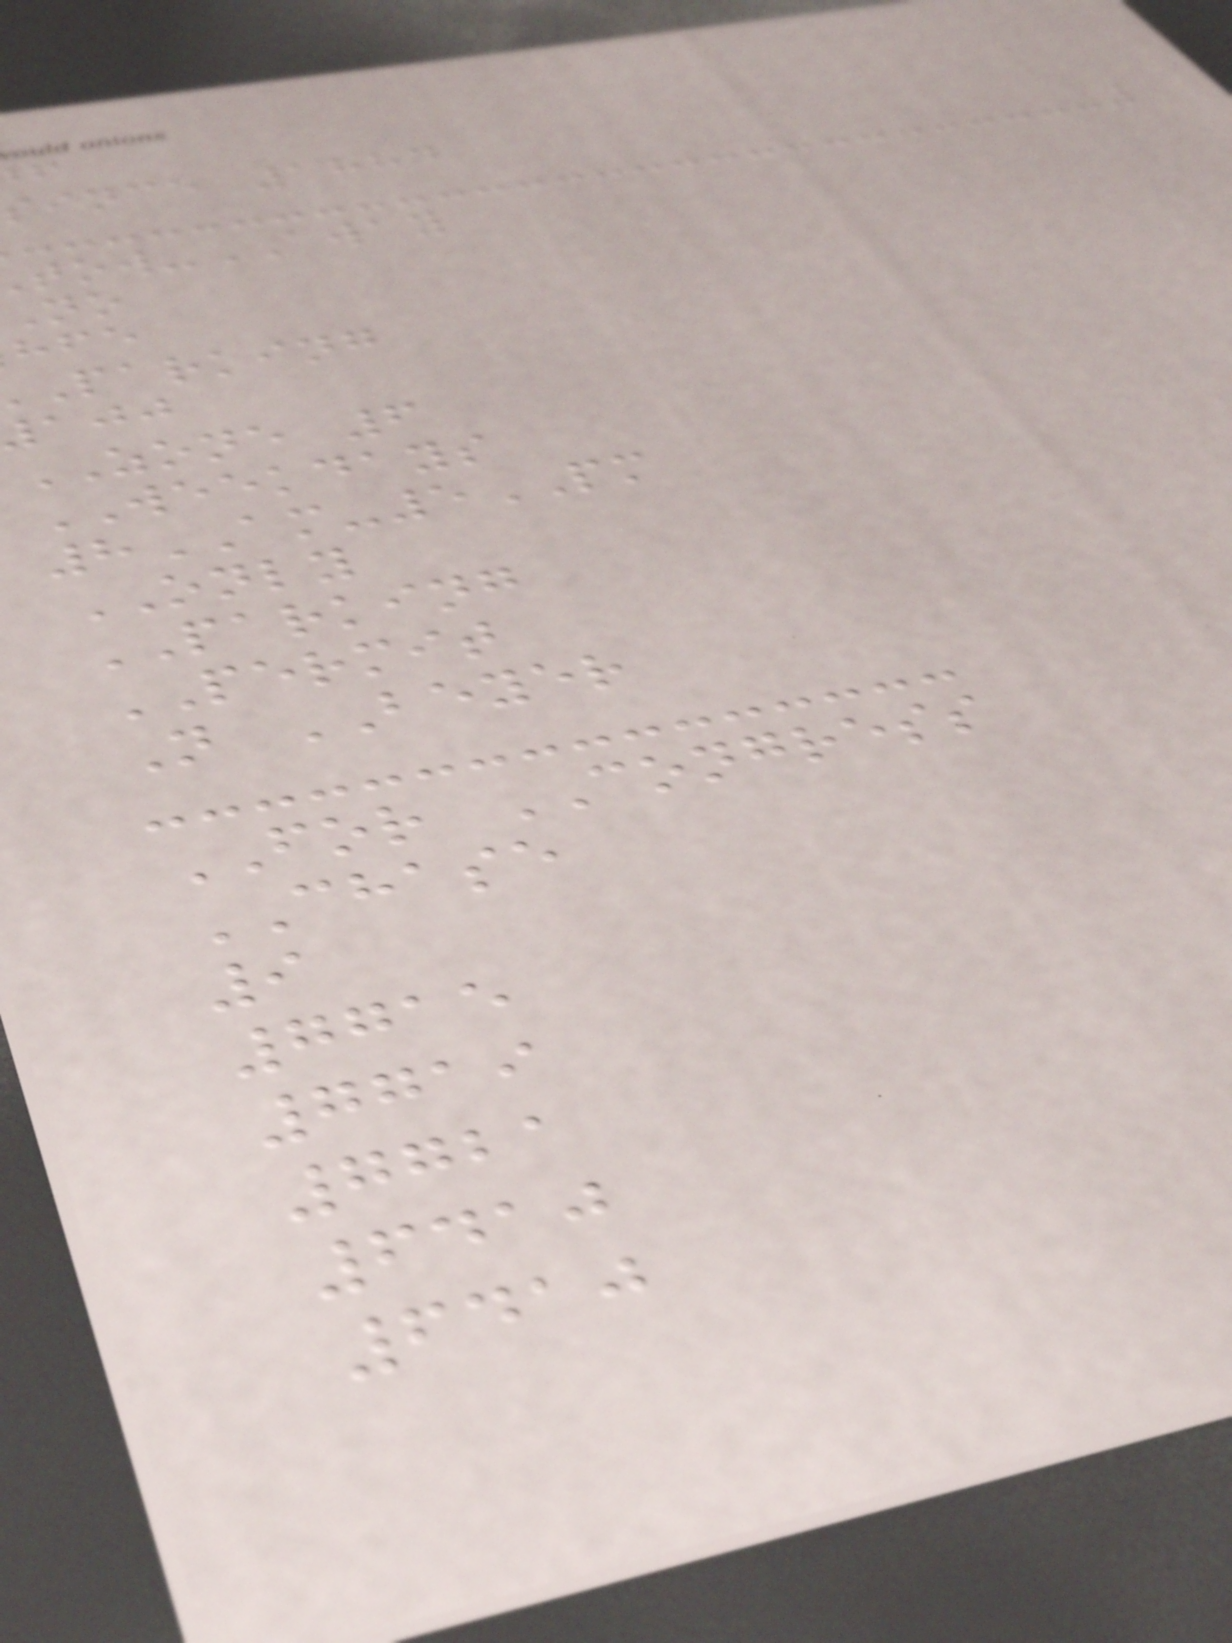ince 1884
-AWAY
parking
ZONE 6
WEEKDAYS
8AM-5PM
ONLY
PARKING
PERMIT
N BEYER
FOR CONGRESS
CHASE
9
7715
7719
7721
6410
6410
